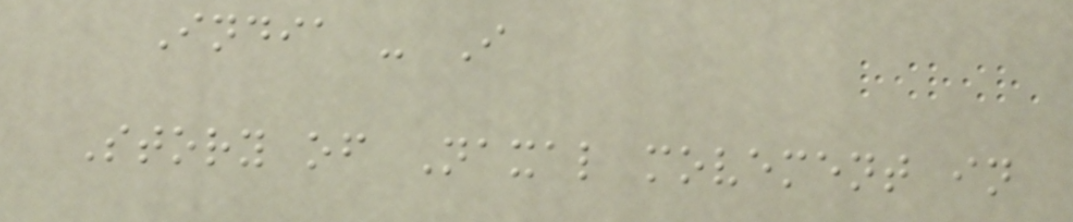India - I
Story of Naxal movement in
